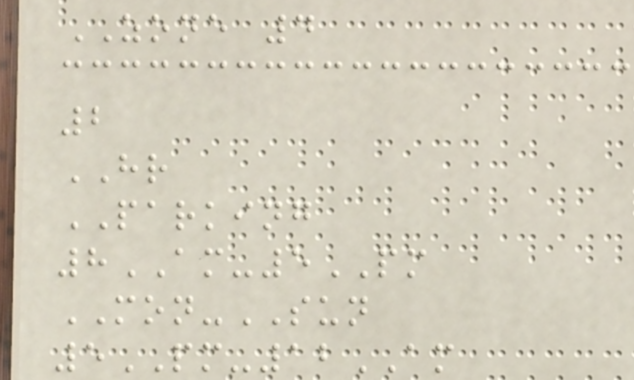ZONE 4
2
HR
PARKING
8AM-5PM
MON-SUN
5PM-12AM
